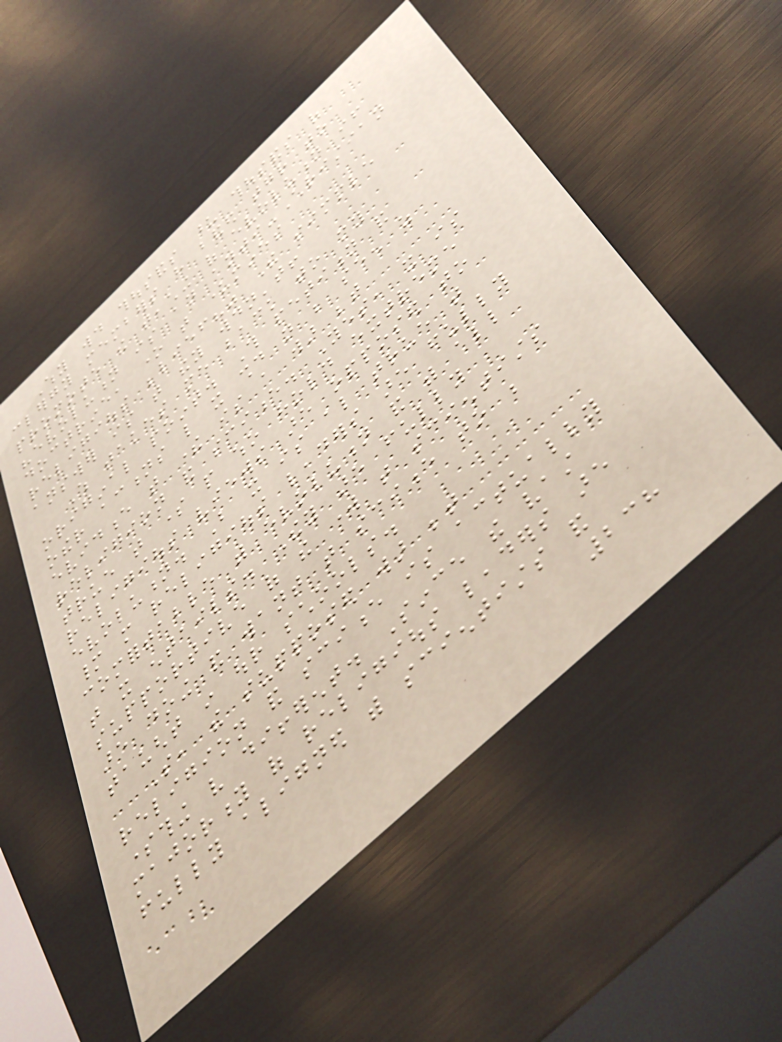Why would thousands upon thousands of
clergy members have banded together to
promote the teaching of evolution if
"evolution is an anti-Christian
doctrine, one that undermines
religious belief?" The simple
answer is that they wouldn't!
Which takes me back to my
original point. This petition and
other actions like it should not be seen as
evidence that there is a war between
religion and science. Yes, it is
true that some people who hold extreme
religious views are opposed to
evolution. But it is also true that
many more religious leaders are fully
comfortable with evolution and with all
that it entails. They are fully
supportive of the work that scientists
are doing and want that science to be
taught in our schools.
So, the supposed war between
religion and science is actually
something very different. Since the vast
majority of religious leaders are
fully aligned with scientists and
238
